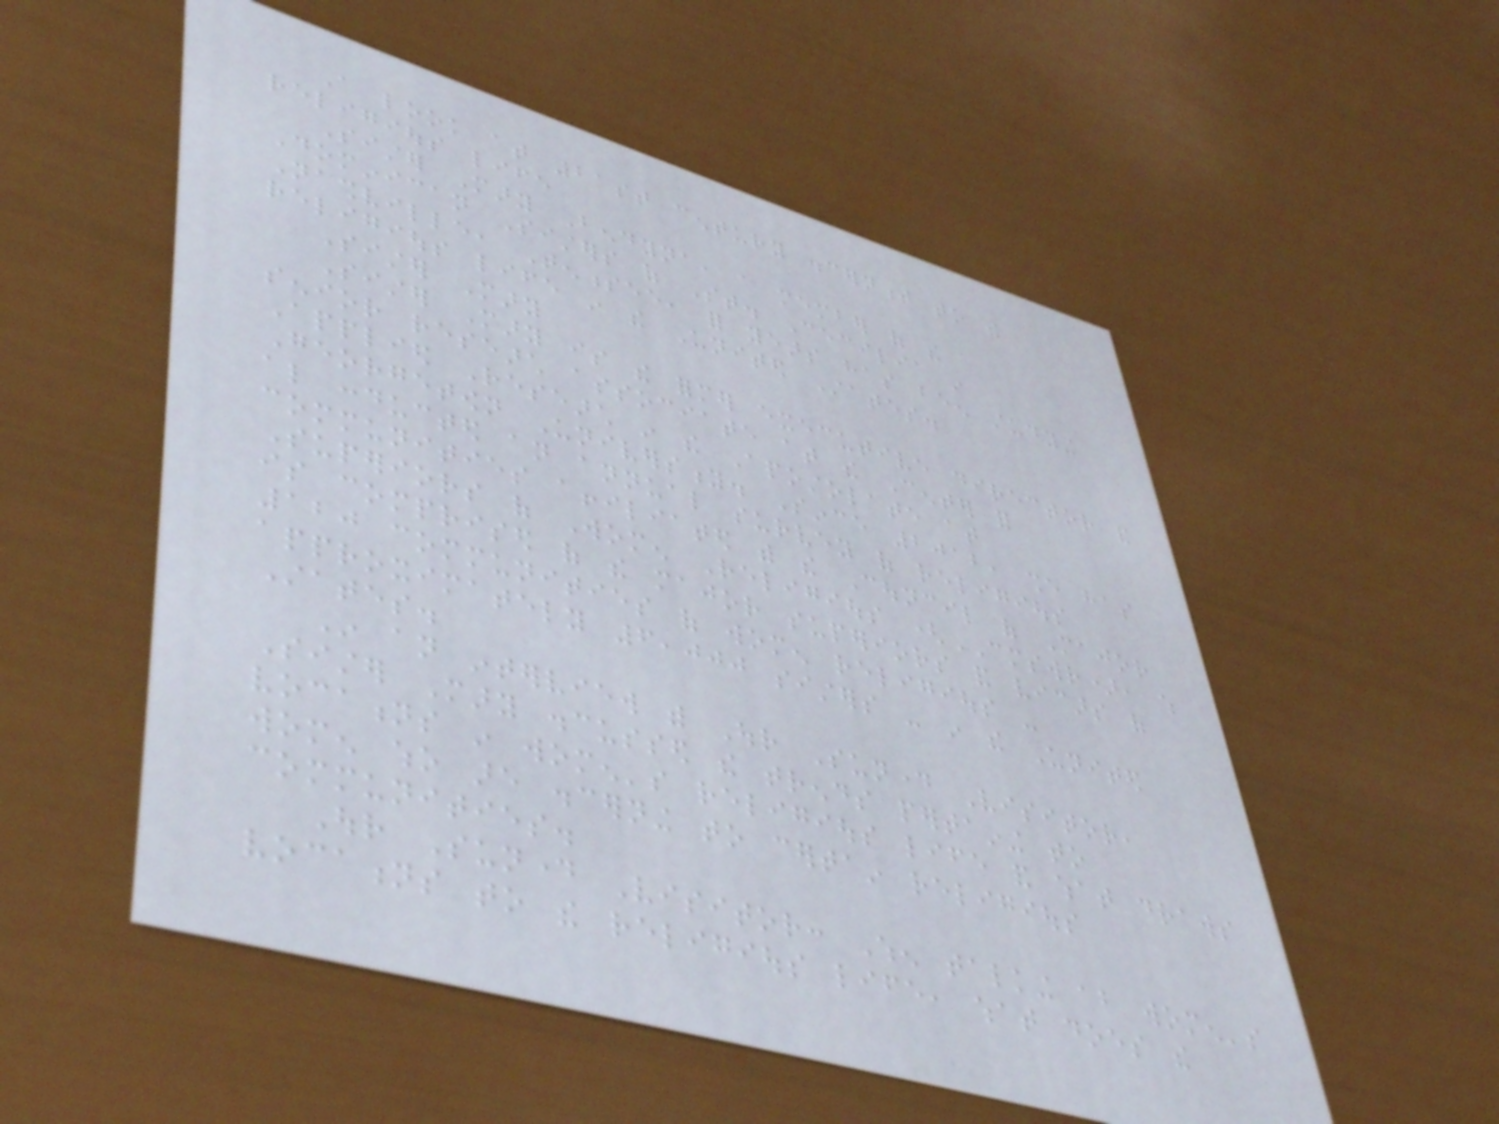A look at 21st century discernment to the
religious life
Sister Mary Bendyna, a member of the
Dominican Sisters of St. Cecilia in
Nashville, Tennessee, for years has been studying
religious life in the United States.
Sister Mary
Sister Mary is the former executive director and
senior research associate at the Center for
Applied Research in the Apostolate at
Georgetown University. Since 2012, she has
also conducted an annual survey of religious
communities affiliated with the Council of Major
Superiors of Women Religious (CMSWR), which
is comprised of the major superiors and vicars of
120 communities of women religious -
approximately 6,000 sisters - in the United
States.
In an interview with Our Sunday Visitor,
Sister Mary discussed the trends pertaining to
vocations in women's religious life and what draws
women who are discerning to certain religious
communities.
Our Sunday Visitor: When talking about women's
vocations to the religious life, what does the
